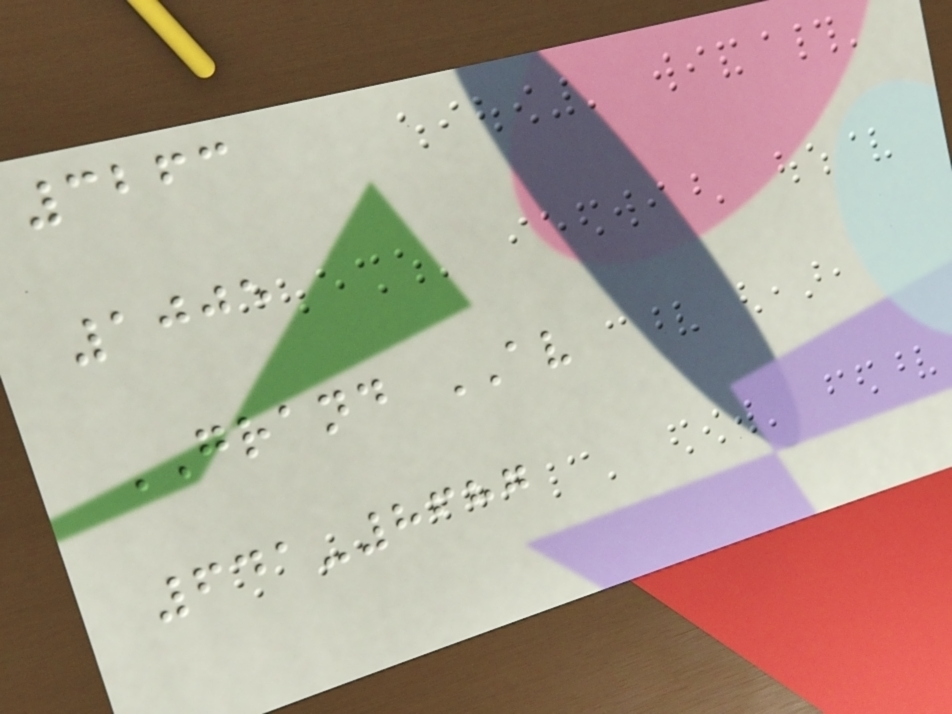3263
1005
GRAND AV
641-8687
